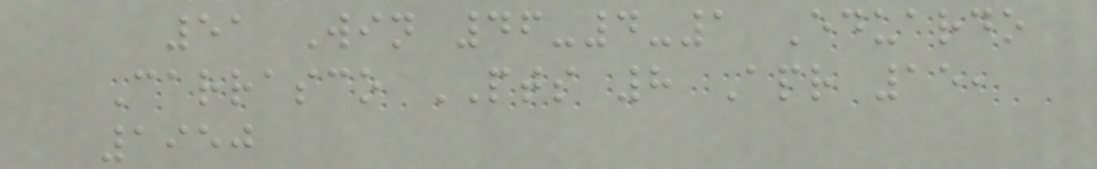51 Win 46-4-1 Eduardo
Carrasco PTS 8 Apr 15,
1950
